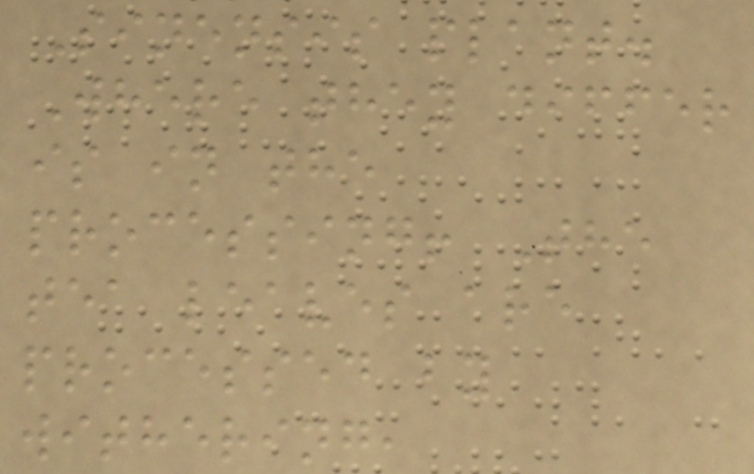Sinensis plant.
Where they differ
is in the
processing! The
tea leaves are
processed by
withering,
